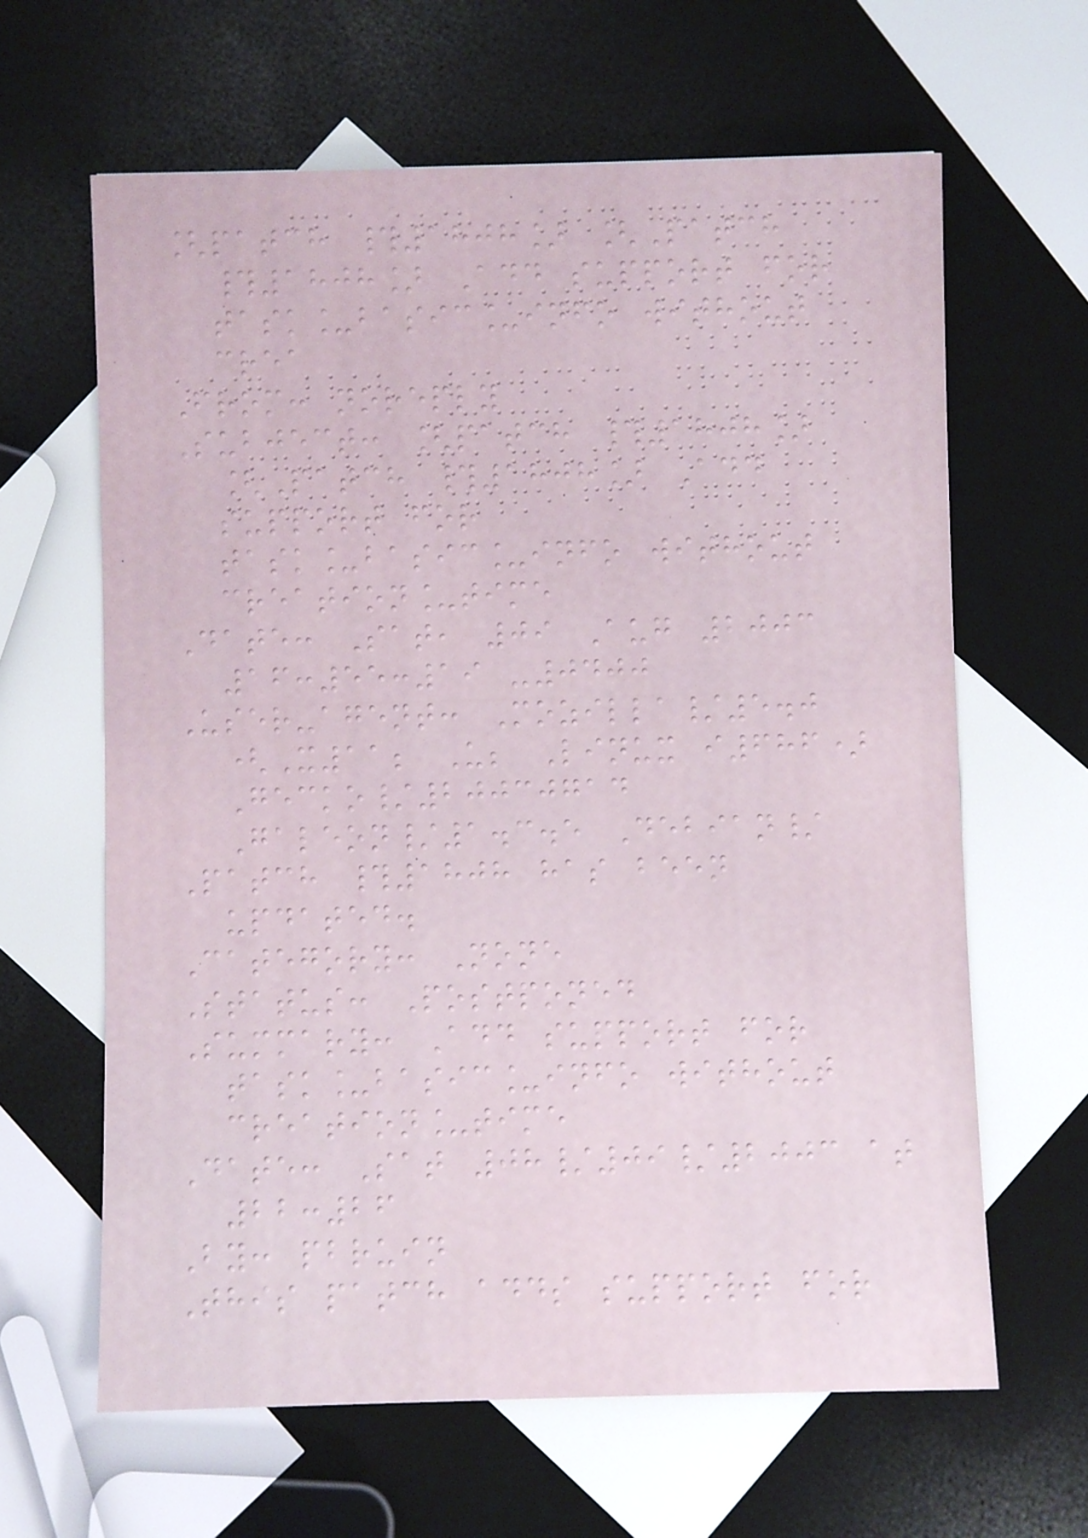[patch #1808] [Patch
#1808] Add support for
task_basic_info without
crea
From: noreply
Subject: [patch #1808]
[Patch #1808] Add
support for
task_basic_info without
creation_time
Date: Sat, 09 Aug 2003
16:55:19 -0400
User-agent: Mozilla/5.0
(X11; U; Linux i686)
Gecko/20030714
Galeon/1.3.5 Debian/
Patch #1808 has been
updated.
Category: None
Status: Postponed
Summary: Add support for
task_basic_info without
creation_time
Date: Sat 08/09/2003 at
22:26
By: pbruin
This patch adds support for
